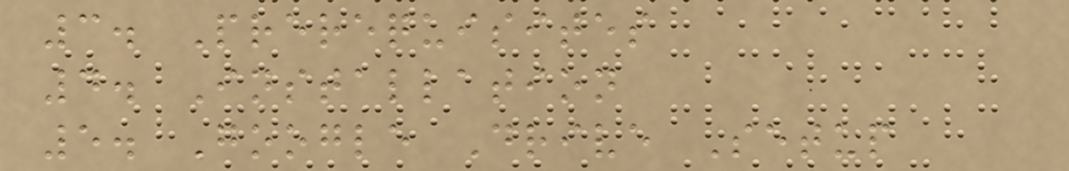3. Prerequisites
4. Installation
5. Google Drive Setup
